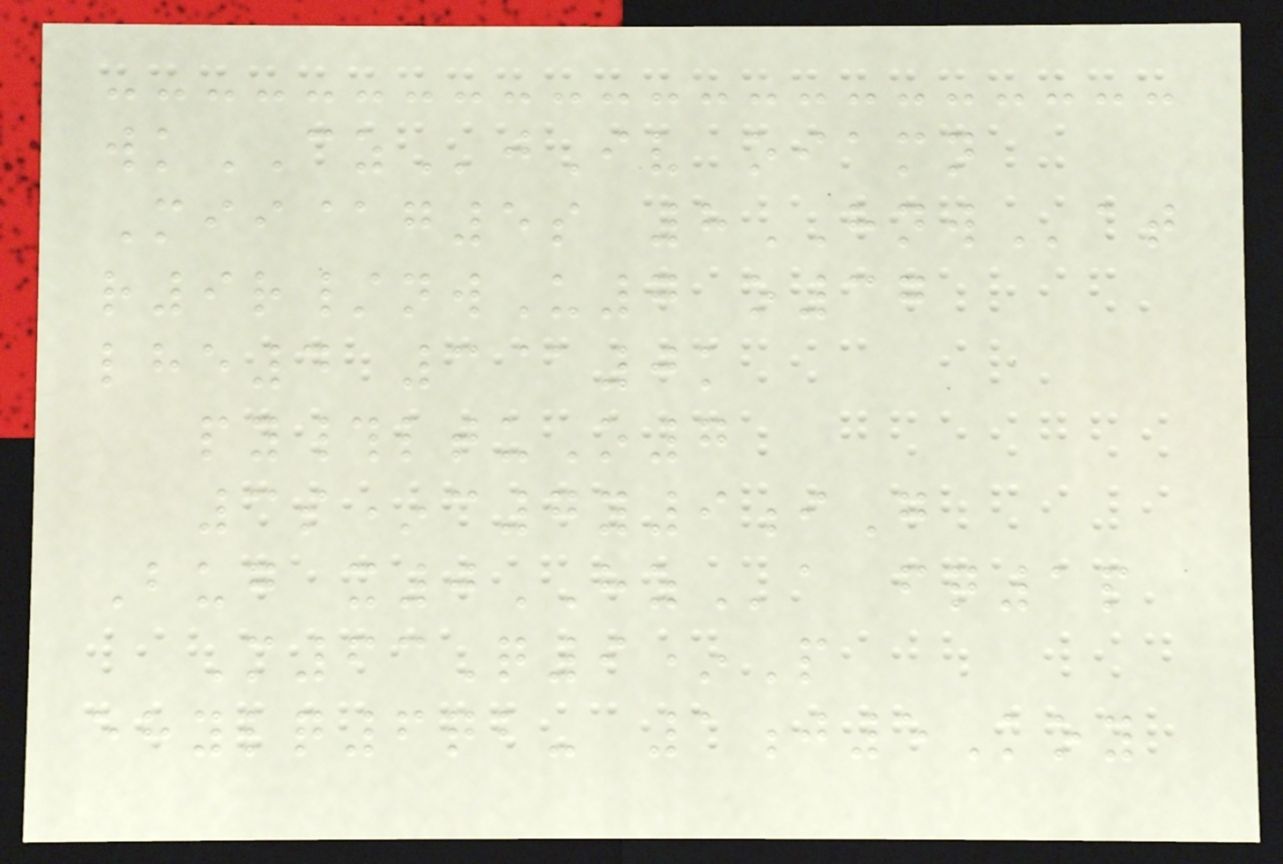wkCZjIv oiamn
Mii@g5s 8HNWat
r9r/nwU7 o37
lhe4 3@0k
py#ltuO7
3s*c7y9iG
Bug x0HZa fq1p
M63Q9*P
ehylq6qb- 1j5Koy
